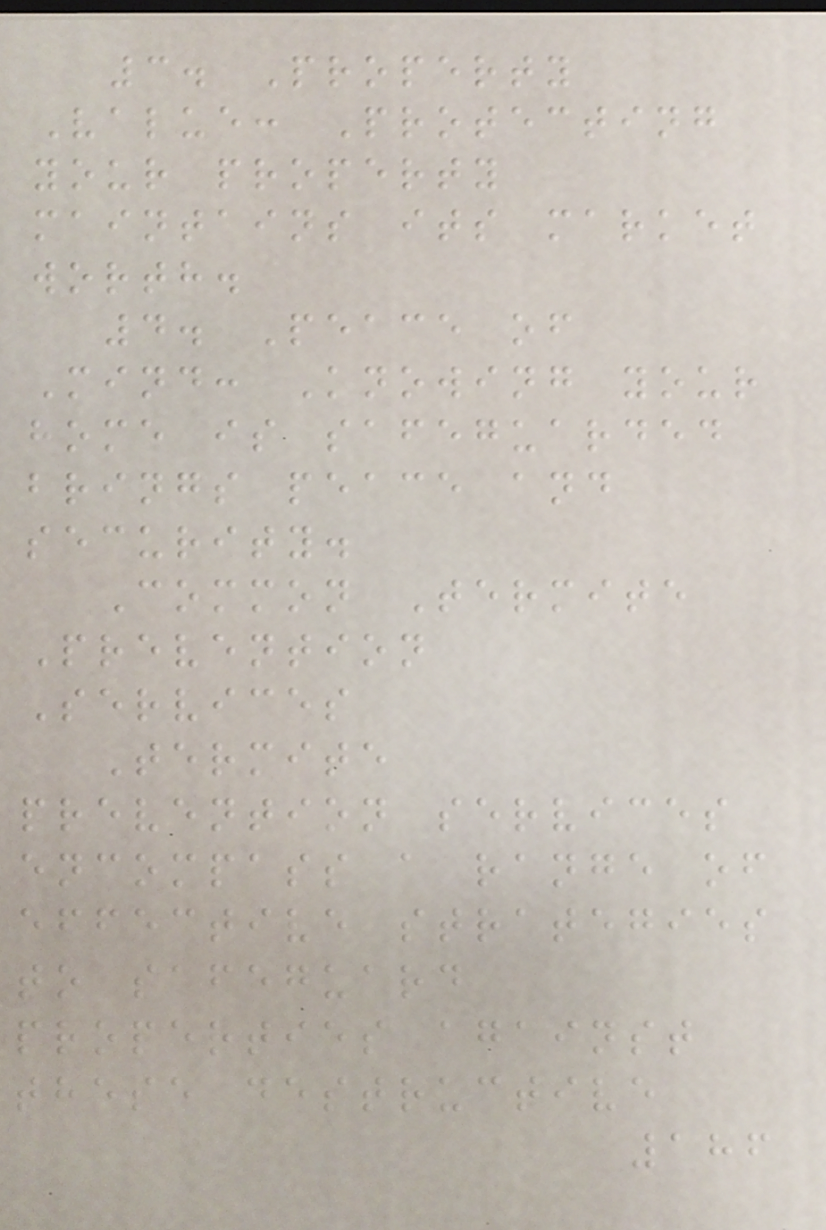3. Property
Value: Protecting
your property
maintains its market
worth.
4. Peace of
Mind: Knowing your
home is safeguarded
brings peace and
security.
Common Termite
Prevention
Services
Termite
prevention services
encompass a range of
effective strategies
to safeguard
properties against
these destructive
186
